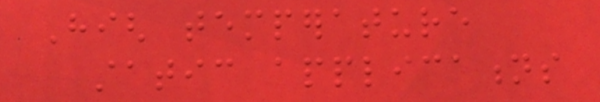High temperature
static applications
